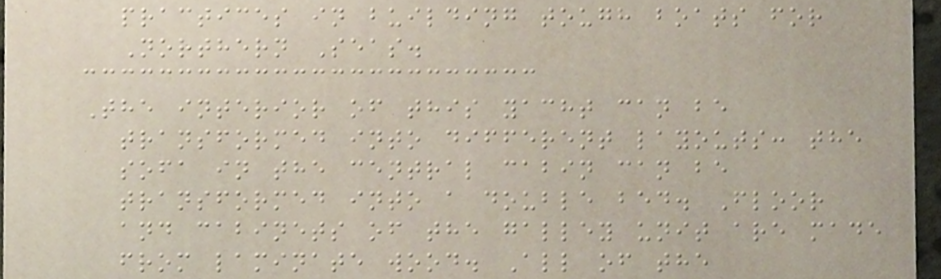practices in building tough boats for
Northern Seas.
The interior of this yacht can be
transformed into different layouts: the
sofa in the central cabin can be
transformed into a double bed. Floor
and cabinets of the galley unit are made
from laminate wood. All of the
